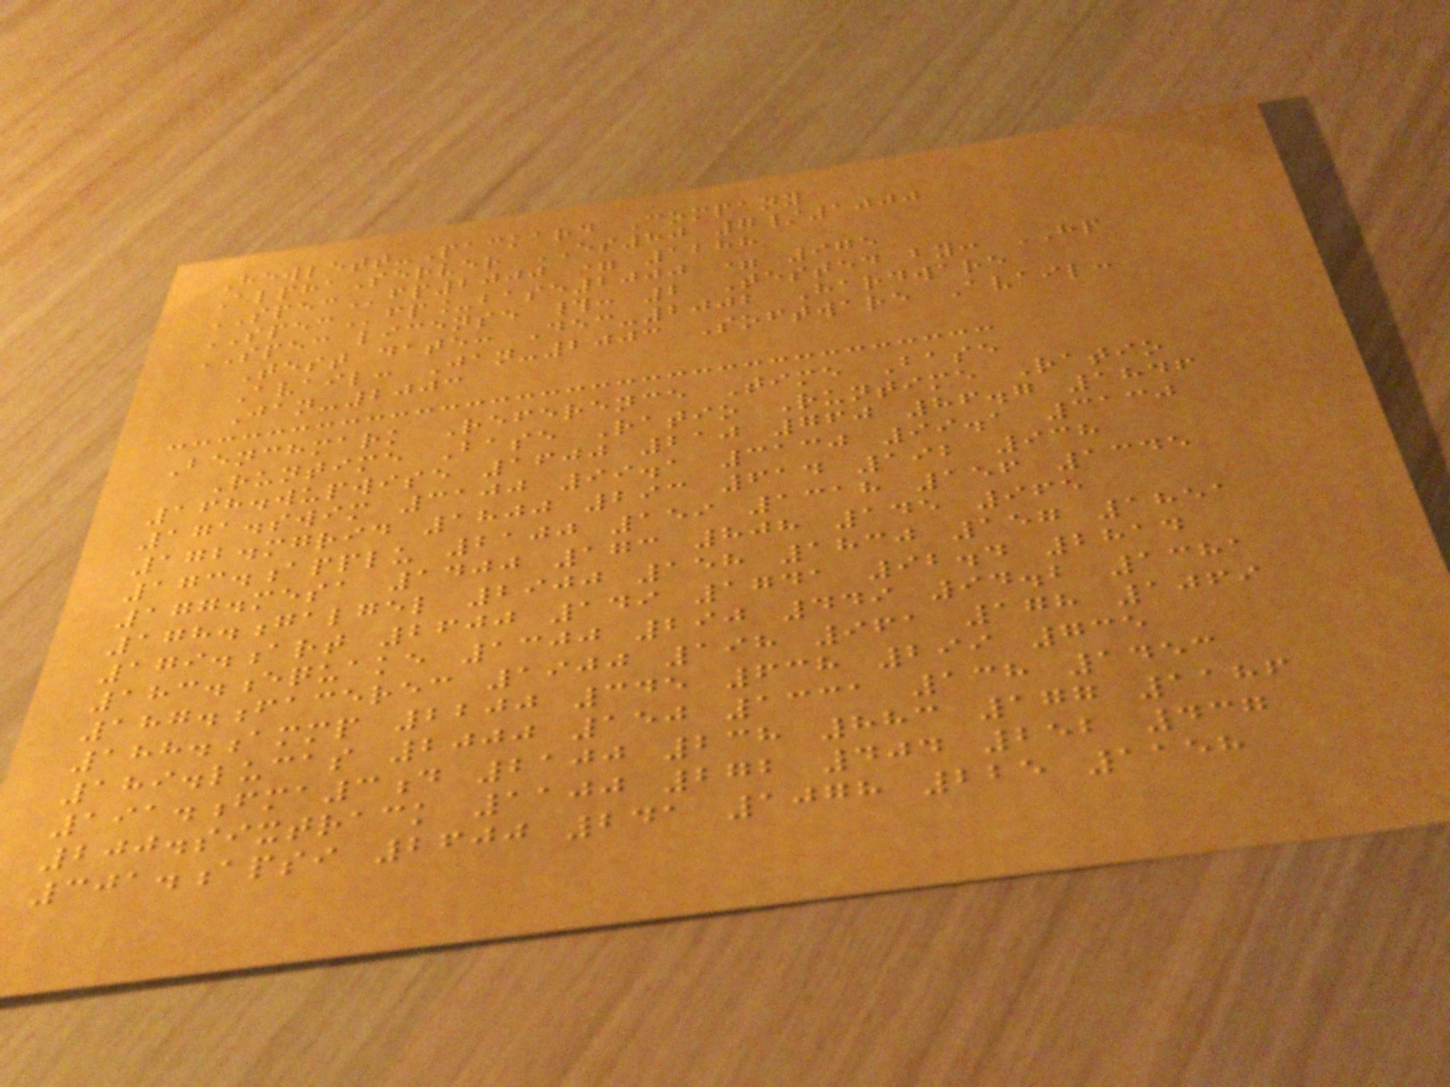Hewlett-Packard Company
AlphaServer ES80 7/1000
SPECfp2000 = 1288
SPECfp_base2000 = 975
SPEC license #: 2 Tested by: HP
Test date: Dec-2002 Hardware
Avail: Jan-2003 Software Avail:
Jan-2003
Benchmark Reference Time Base
Runtime Base Ratio Runtime Ratio
168.wupwise 1600 210 760 86.7 1846
171.swim 3100 99.1 3130 99.1 3130
172.mgrid 1800 293 614 192 938
173.applu 2100 159 1318 156 1345
177.mesa 1400 173 808 145 965
178.galgel 2900 158 1830 157 1851
179.art 2600 149 1741 92.4 2814
183.equake 1300 290 449 94.2 1381
187.facerec 1900 198 961 178 1069
188.ammp 2200 345 638 299 735
189.lucas 2000 150 1331 138 1453
191.fma3d 2100 238 883 177 1186
200.sixtrack 1100 272 404 252 437
301.apsi 2600 241 1078 225 1158
